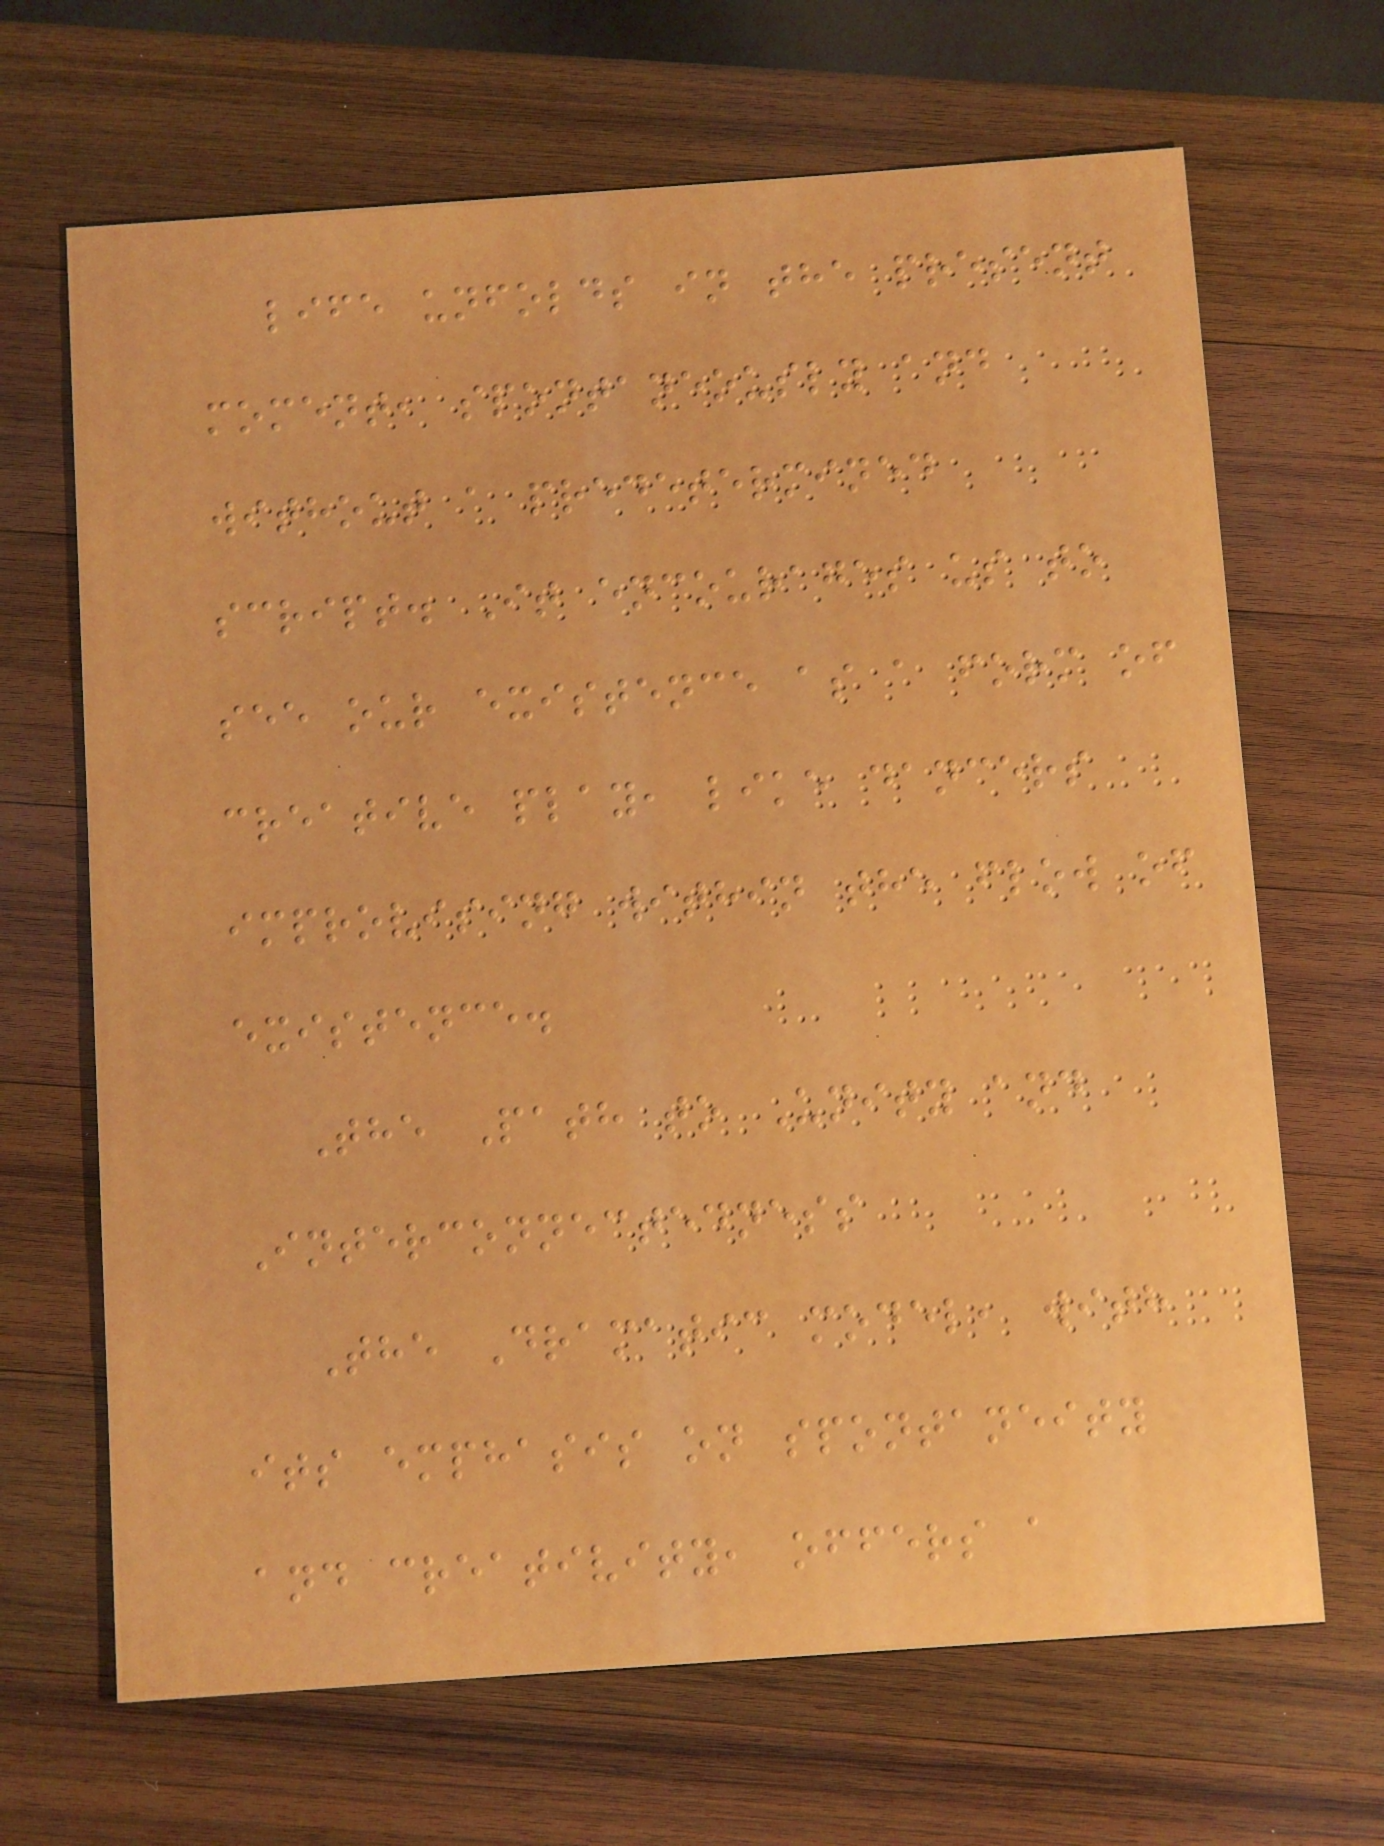life unfolds in the present
moment, spontaneously and
without a predetermined
script. It encourages us to
see our existence as a form of
creative play, like dancers
improvising within the flow of
existence.
The Path to Unity and
Interconnectedness
The Dramatic model, with
its emphasis on spontaneity
and creativity, offers a
